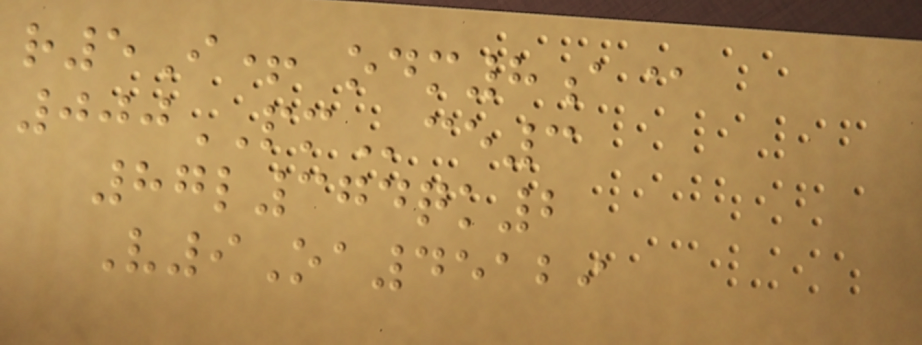r5I+ odm8a@
000PMce3
87l374qk2
V9Oa45129
